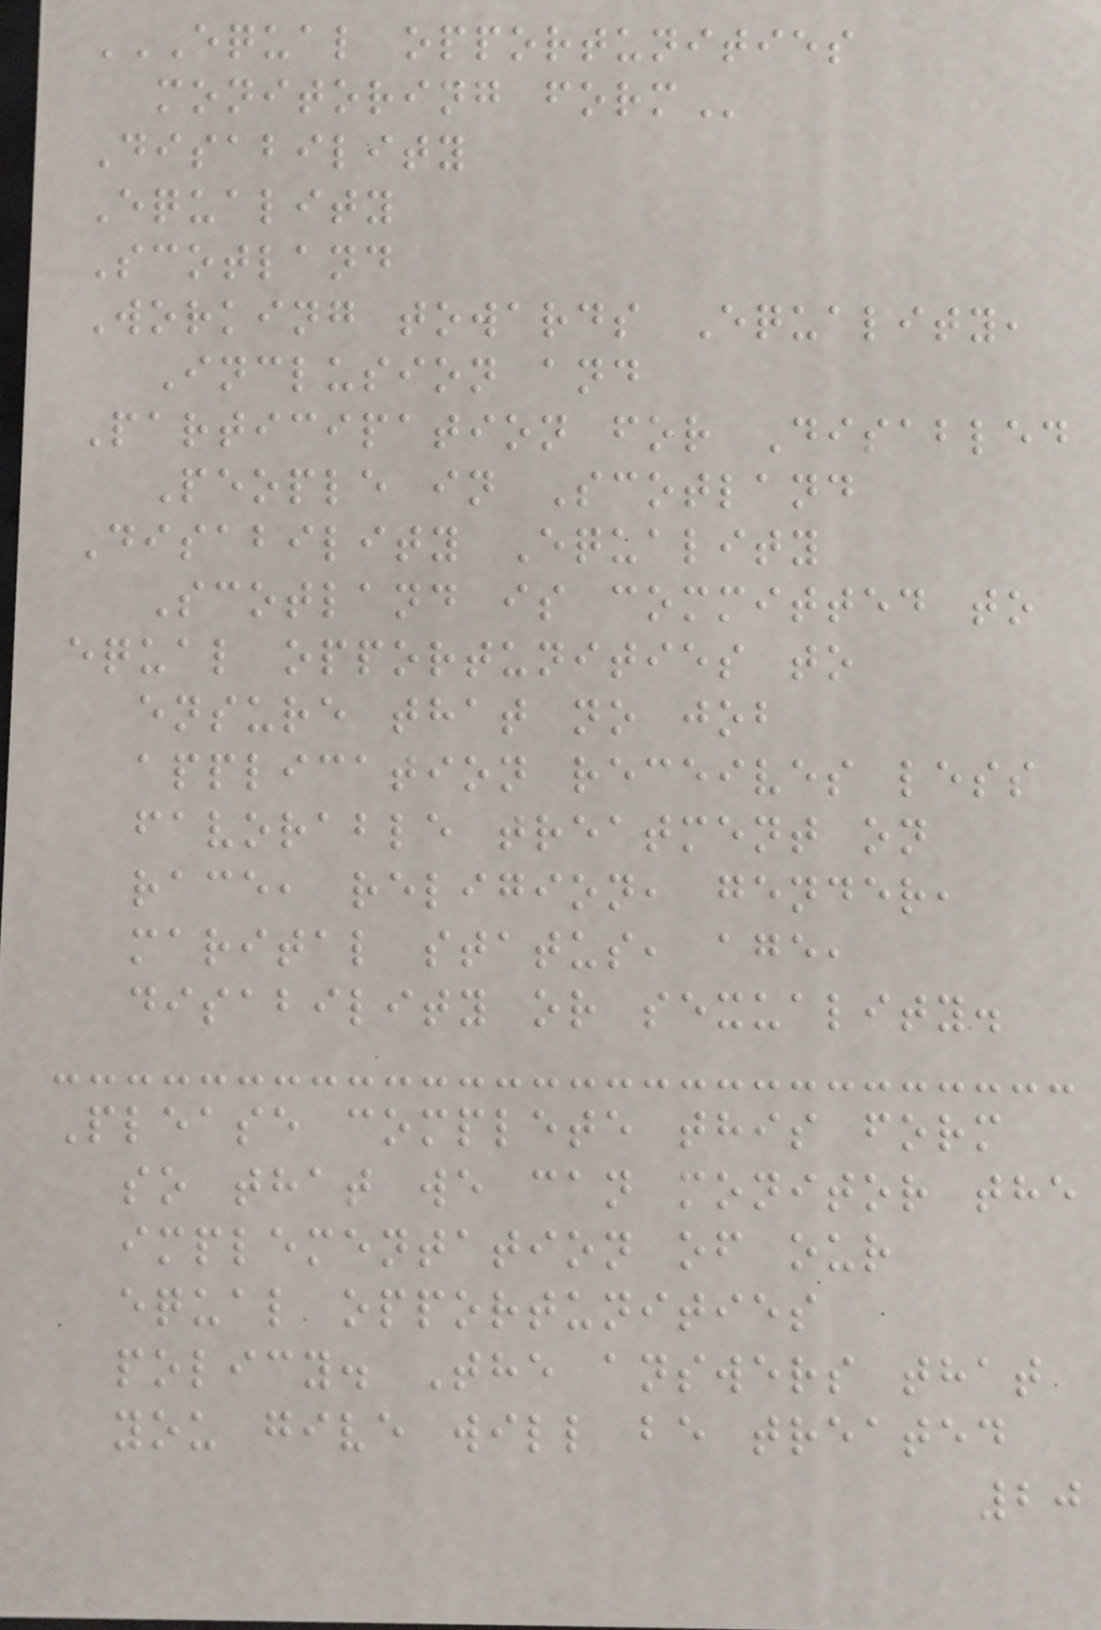EQUAL OPPORTUNITIES
MONITORING FORM
Disability
Equality
Scotland
Working towards Equality,
Inclusion and
Participation for Disabled
People in Scotland
Disability Equality
Scotland is committed to
equal opportunities to
ensure that no job
application receives less
favorable treatment on
race, religion, gender,
marital status, age,
disability or sexuality.
Please complete this form
so that we can monitor the
implementation of our
equal opportunities
policy. The answers that
you give will be treated
20
